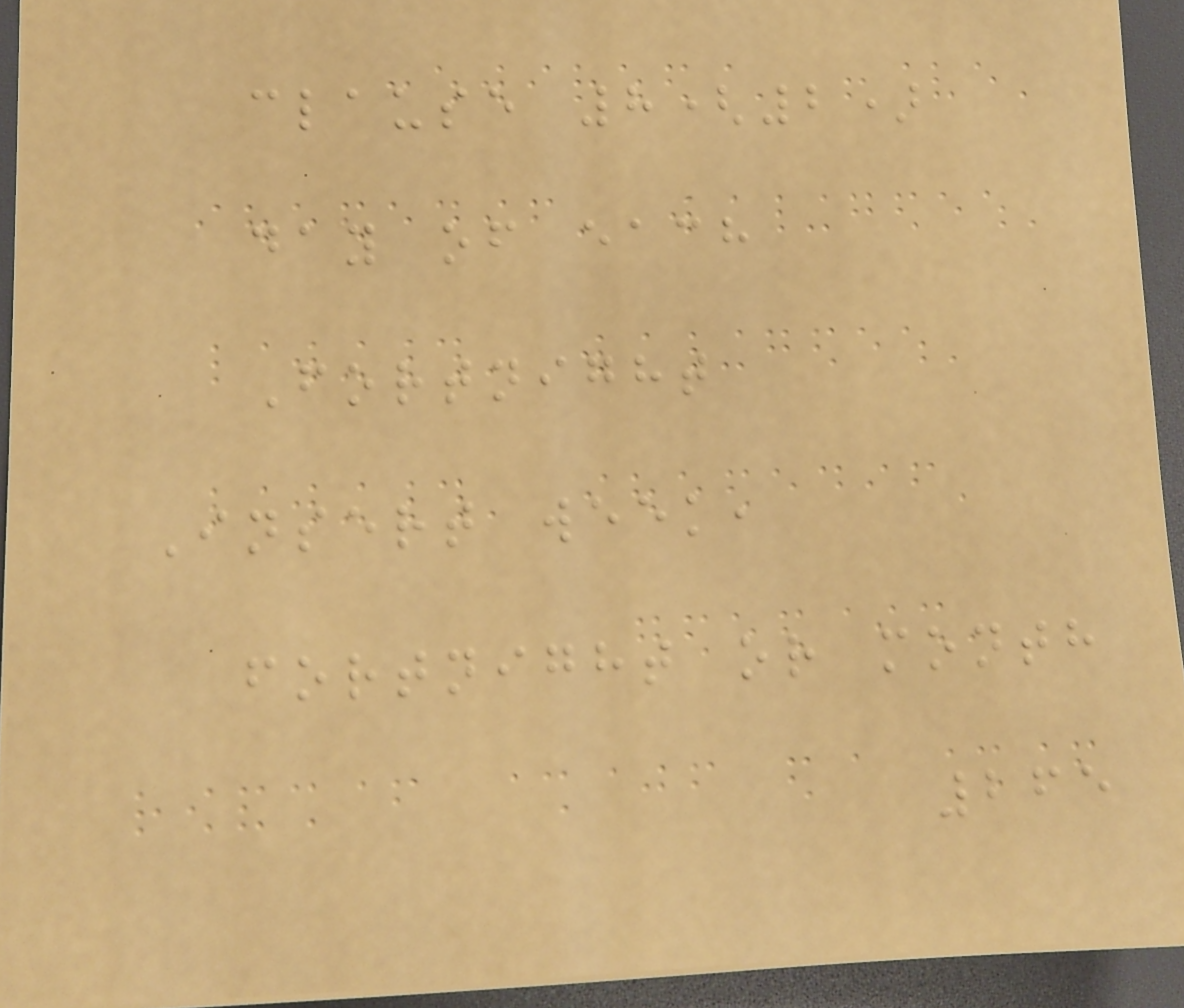clause 8(2)
day of each
Fortnight
Insert week,
fortnight or month
265
